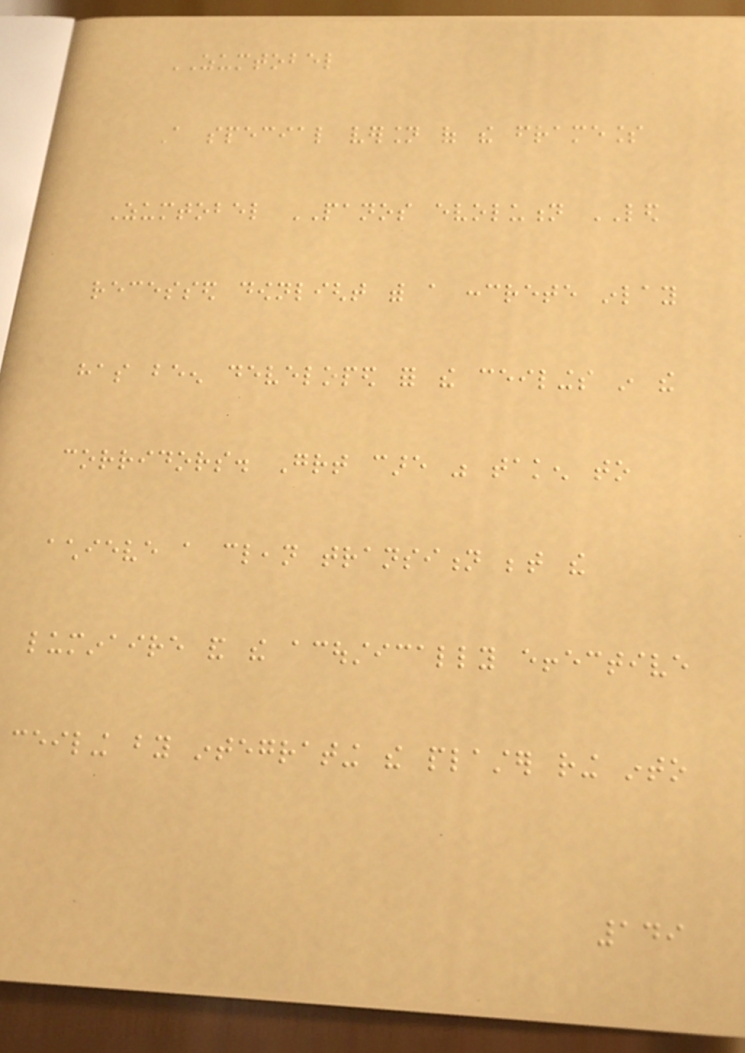ZUMTOBEL
A special version of the frameless
Zumtobel PANOS evolution LED
recessed downlight with a concrete inlay
has been developed for the ceilings in the
corridors. Great care was taken to
achieve a clean transition between the
luminaire and the acoustically effective
ceiling by integrating the plaster ring into
149
